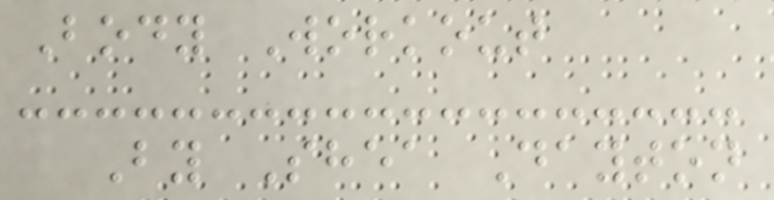Body Workout
By Shea Dayton
